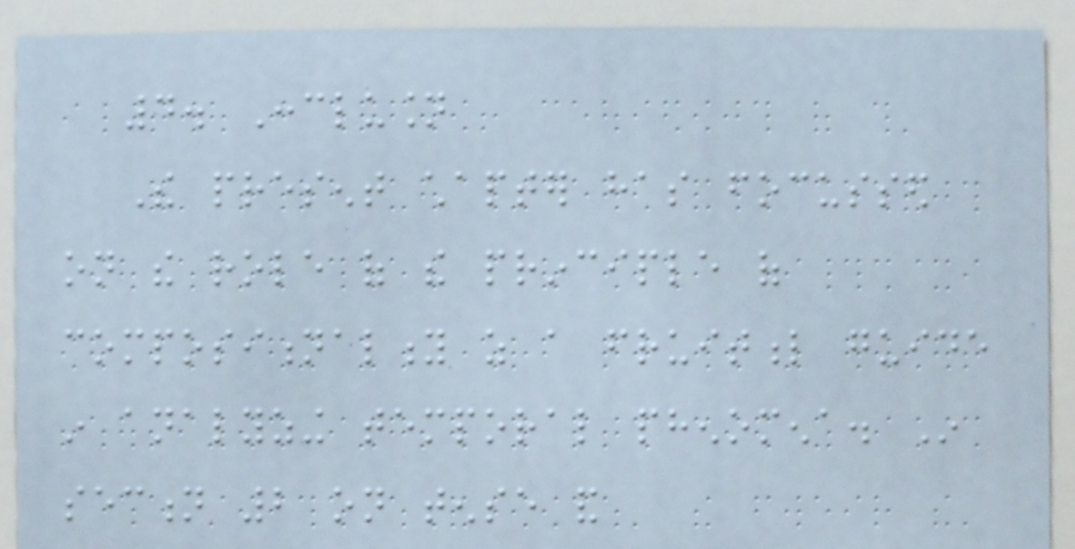4. Conclusion
The present chapter has focussed
on the role of the principle of
compositionality as a fruitful guide
in analyzing temporal phenomena. In
section 2 on tense and
